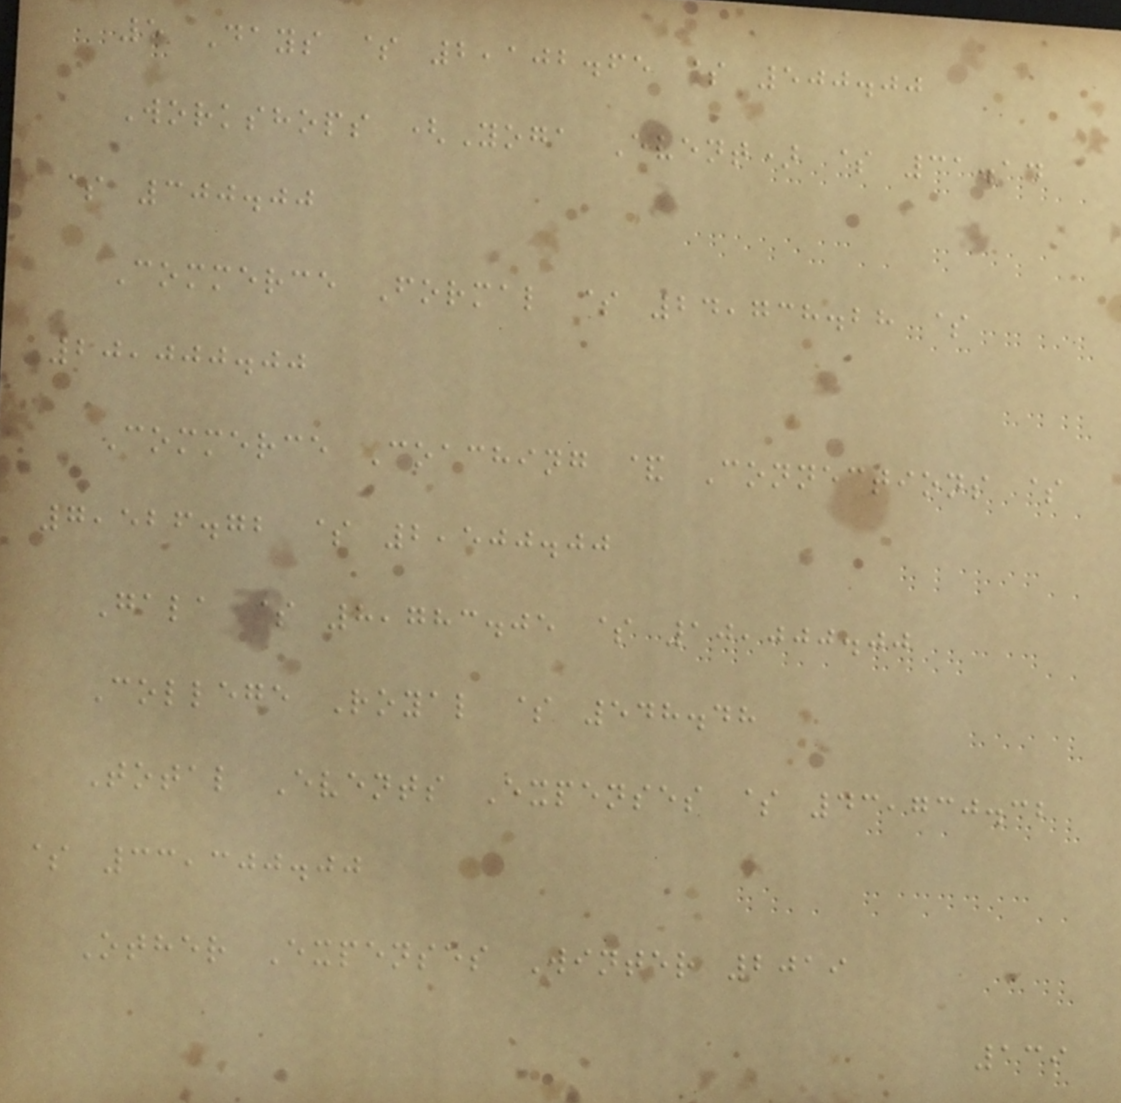5 Days $ 2,102.65 $ 500.00
Workshops (Yoga Event) $ 31.14
$ 300.00
Commerce Formal $ 24,738.28 $
20,000.00
Commerce Coaching & Connections $
7,526.72 $ 2,500.00
Gala $ 8,783.05 $ 10,000.00
College Royal $ 548.48
Total Events Expenses $ 43,730.32
$ 33,300.00
Other Expenses Winter 2019
139
